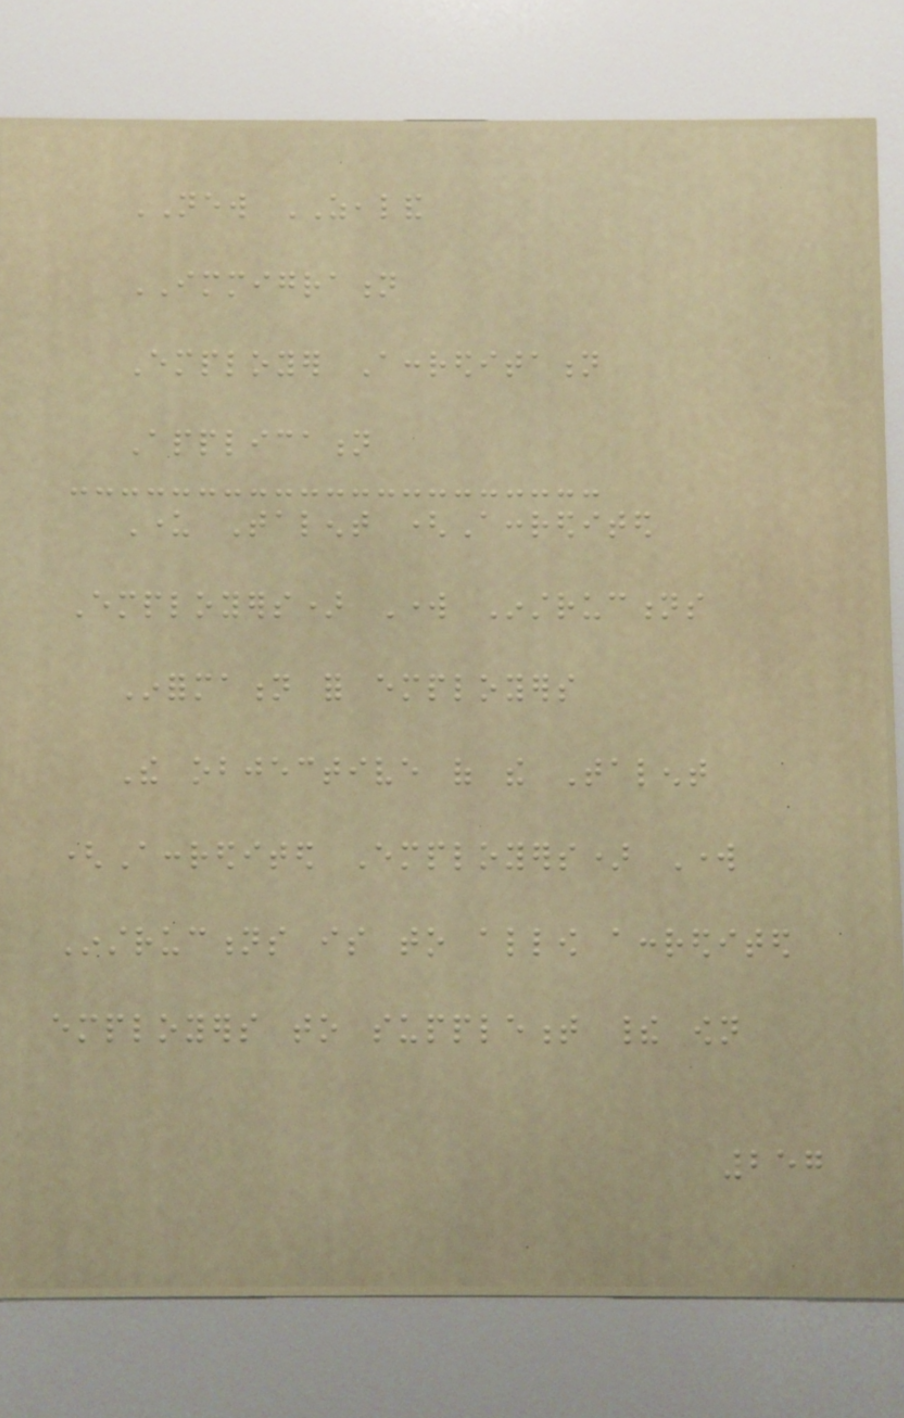NEW ZEALAND
IMMIGRATION
Employer Accreditation
Application
Under Talent (Accredited
Employers) Work Instructions
Information for employers
The objective of the Talent
(Accredited Employers) Work
Instructions is to allow accredited
employers to supplement their own
257
